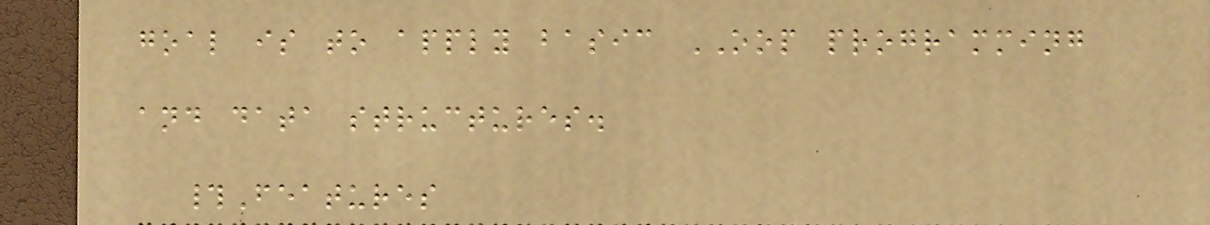goal is to apply basic OOP programming
and data structures.
#Features
